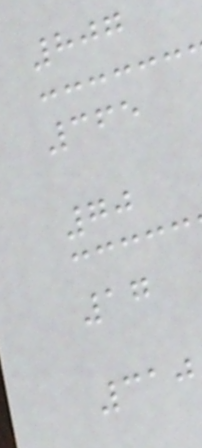807
365
70
17
310
